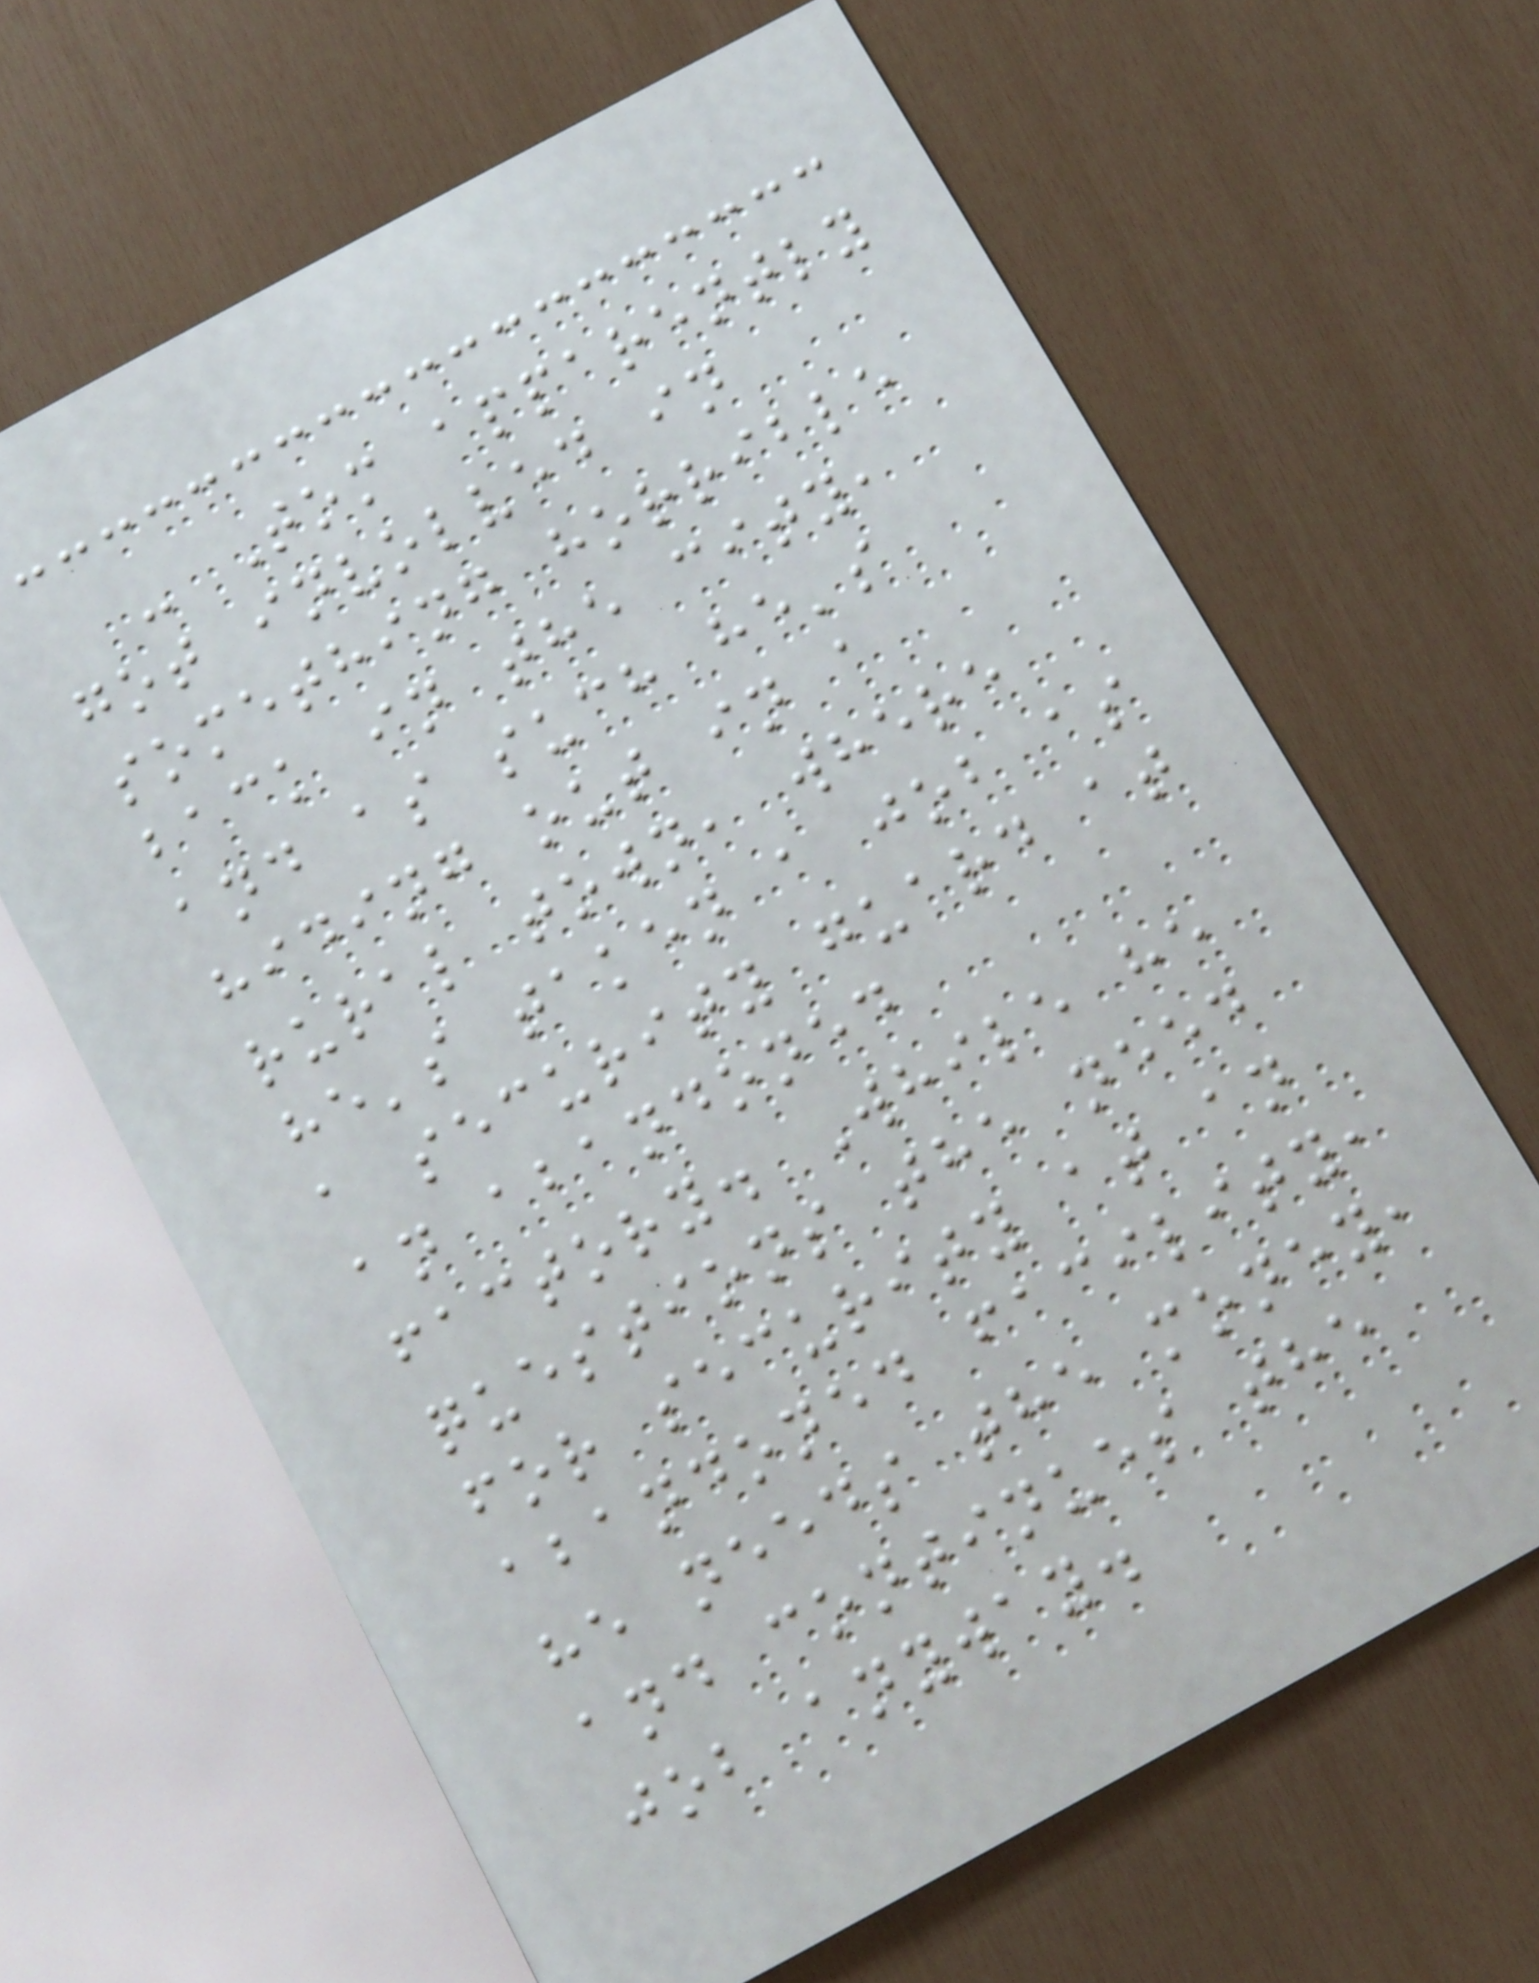- Tom apparently
got involved in
something horrible
back in the city,
and as such he's
hiding out in a
rural town, where
he's taken a job as
a security guard at
an abandoned
factory. While he
questions the need
for security at an
abandoned facility,
he needs the money,
and continues the
job anyway.
